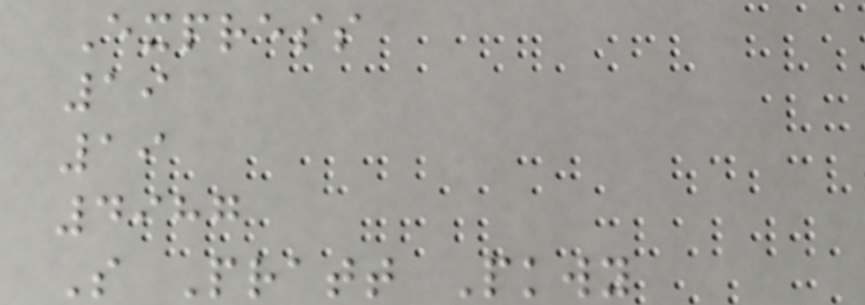Express
19
19
4987
S Pratt Pkwy
